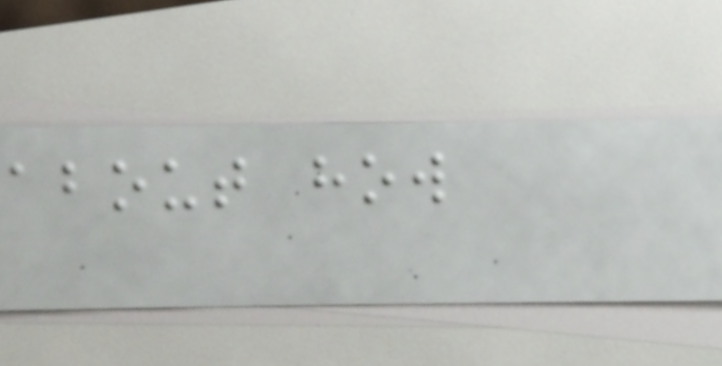about how
